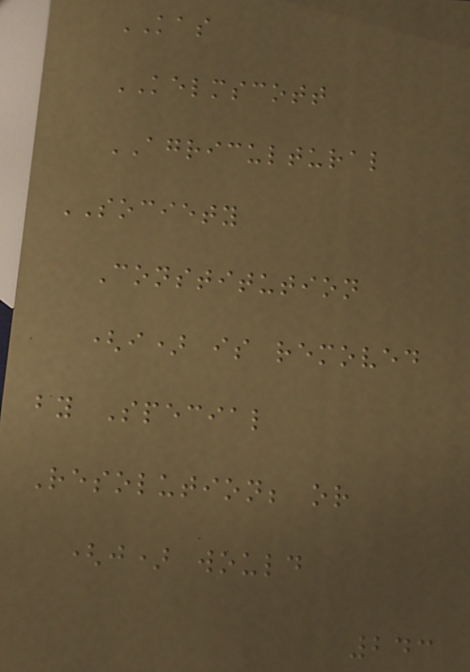KAS
KELMSCOTT
AGRICULTURAL
SOCIETY
Constitution
(i) is removed
by Special
Resolution; or
(j) would
243
